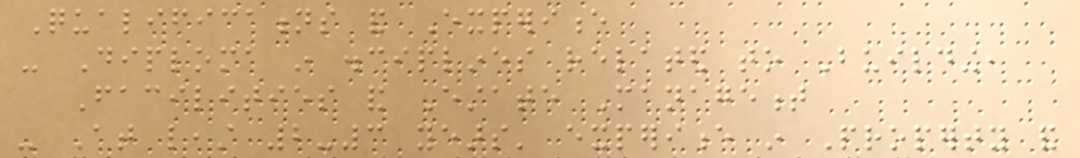Qualifications and Experience
- Diploma in disciplines related to Building,
Facilities and Estate Management
- At least 2-3 years' experience in Property and
